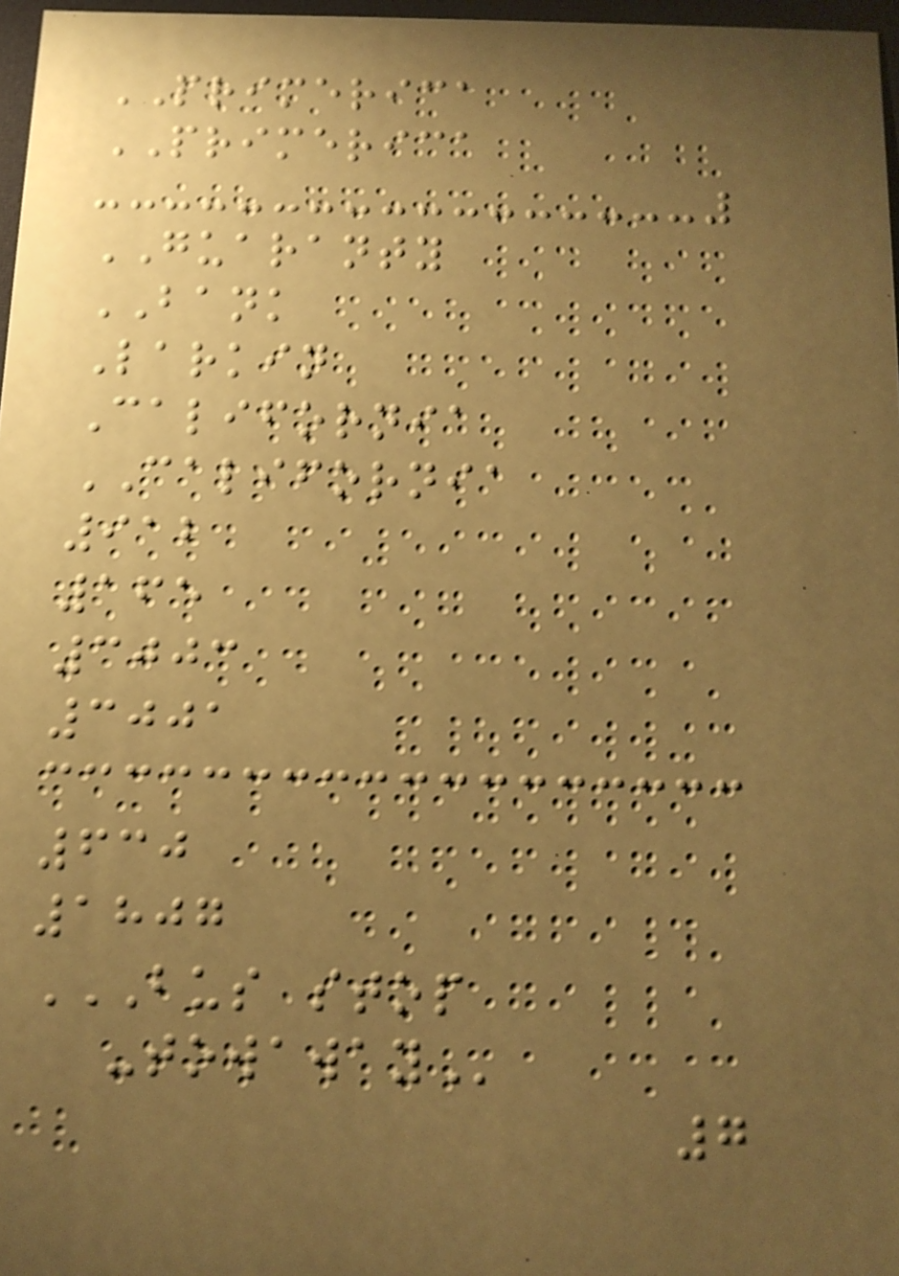PRIMERICA
PRIMERICA
GUARANTY
BANK
Larkin
California
CALIFORNIA
912
165
3003
3001
630
1807
BUS STOP
-TOWAWAY
7
